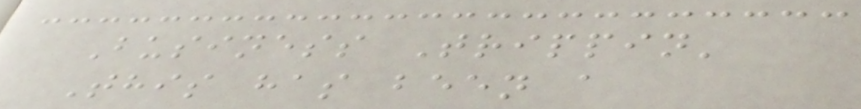Business Trippin'
This has been a
